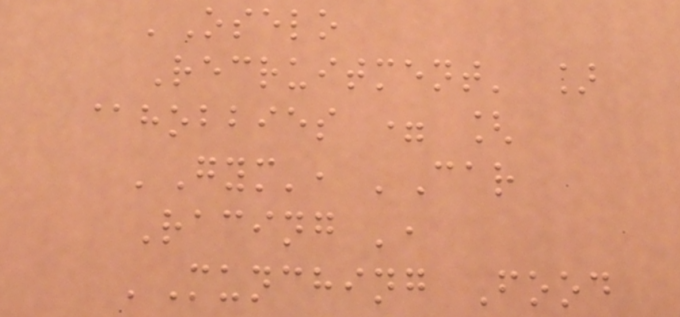'Oselo
Recruitment' ]
@hobbies = [
'Gym', 'Car
Racing ',
'Munching Food
